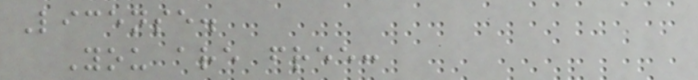License.
You are free:
